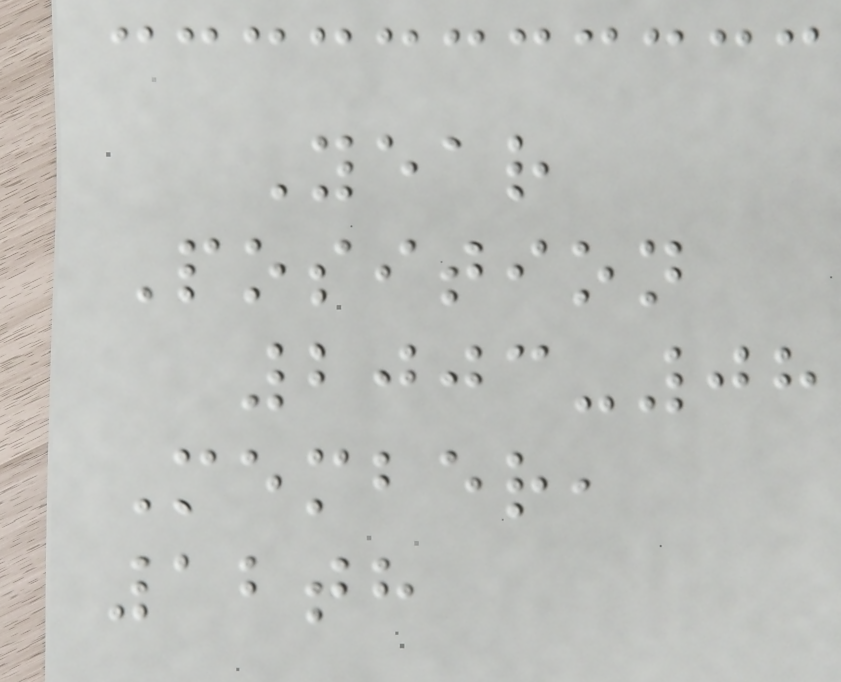Year
Position
2003-08
Member,
12th
